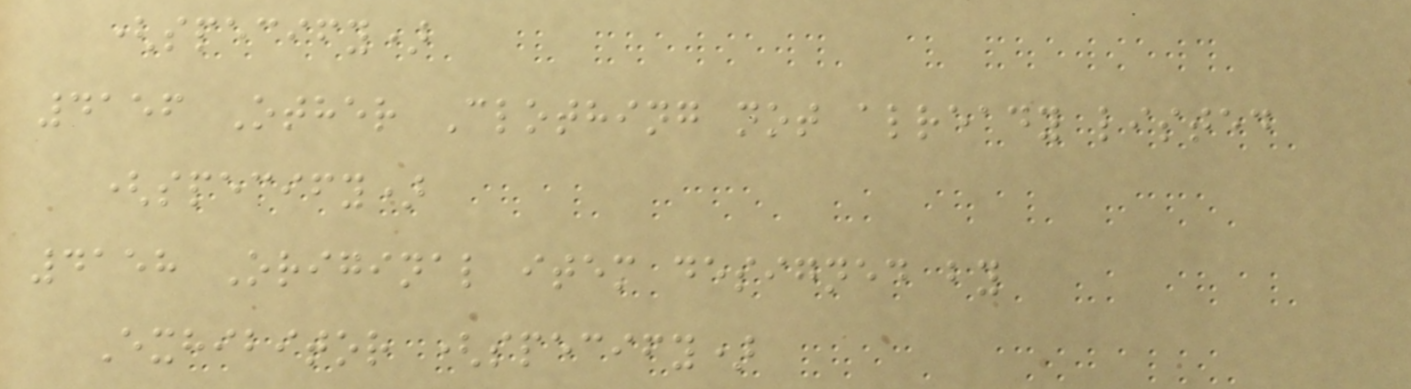(specify)
4156 Other Clothing not already listed
(specify)
4158 Original item designed by
Exhibitor (specify)
